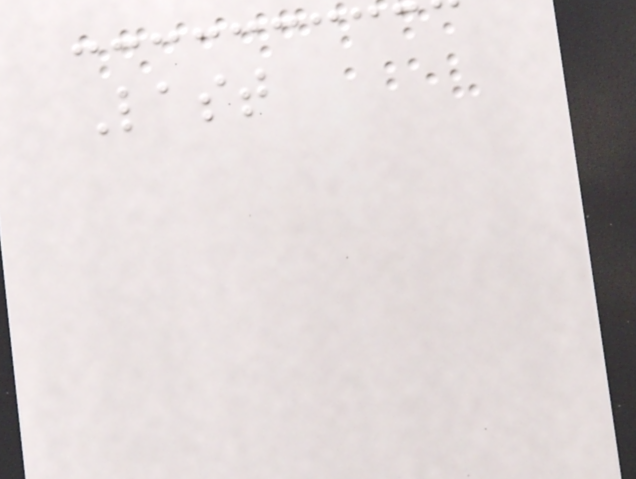Last
